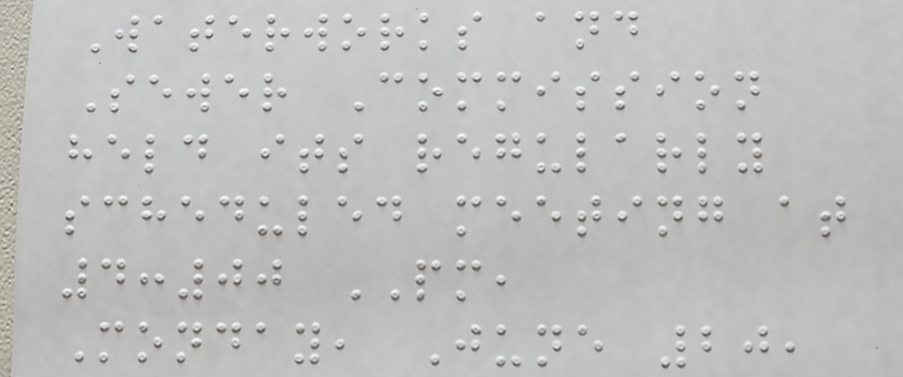Waterworks and
Sewer Commission
held its regularly
scheduled meeting at
4:00 PM,
Monday, June 20,
